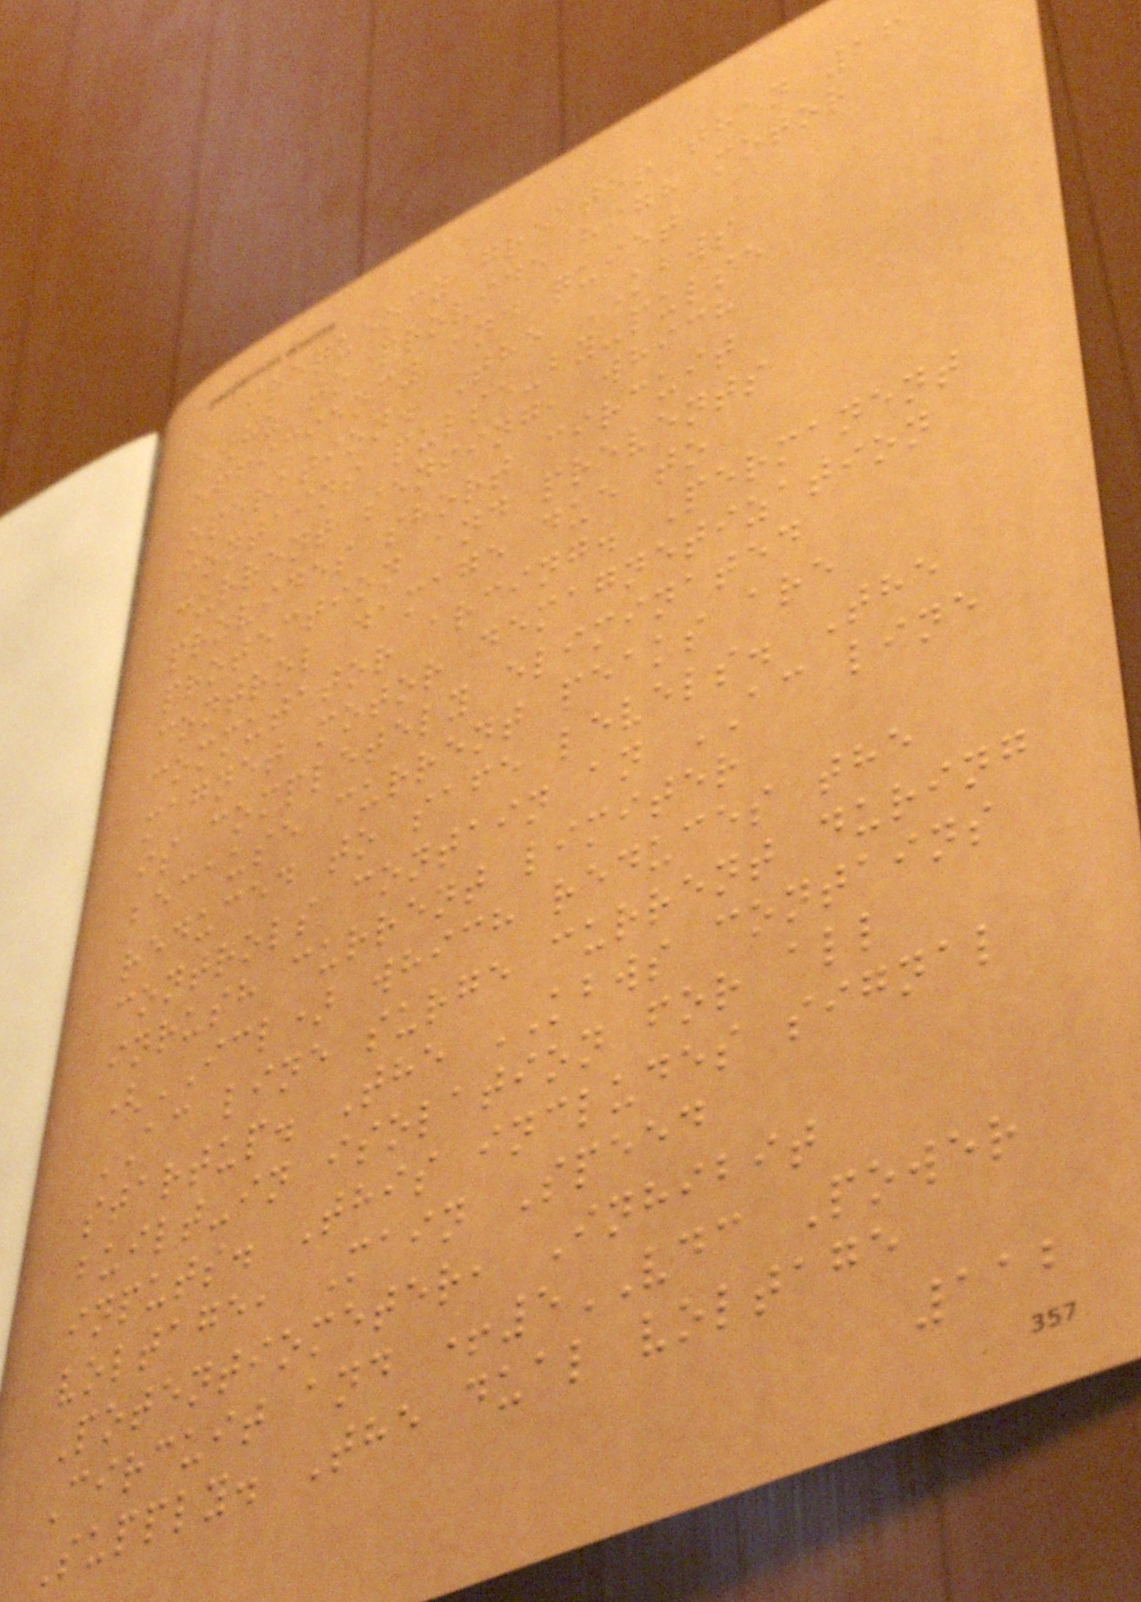frequency greater than 16
kHz to provide high motor
efficiency and quiet
operation. The KBWS
contains pulse-by-pulse
current sensing, which
provides short circuit
protection and prevents
control damage due to
commutator arcing. Permanent
magnet motor demagnetization
is completely eliminated
because current peaks are
reduced to safe levels. The
controls contain an AC line
inrush current limiter
(ICL) which reduces the
AC line surge current during
startup. The KBWS contains
built-in isolation for all
inputs. This includes signal
voltage, Main Speed
Potentiometer, Inhibit
Circuit and +5VDC Power
Supply. The dual voltage
112
